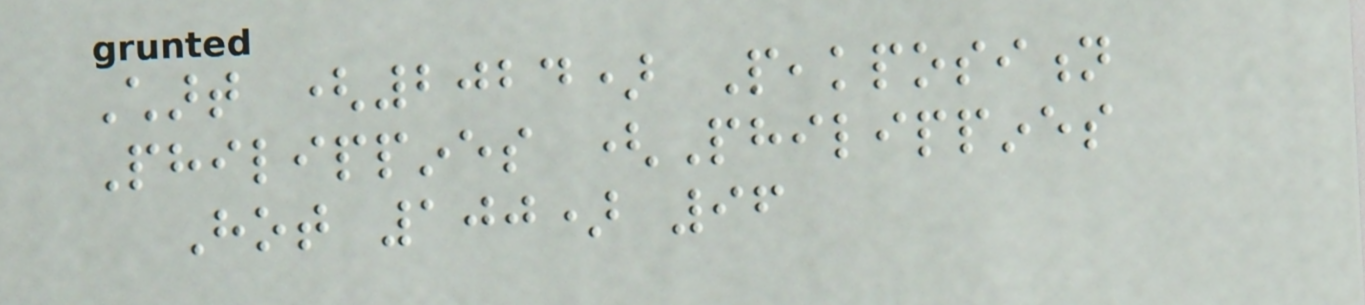Chart (2024) Peakposition
Philippines (Philippines
Hot 100) 96
